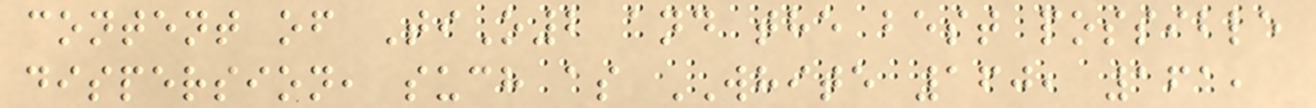content of TiO2 and the best possible
dispersion, such as WHITE 160, 161,
